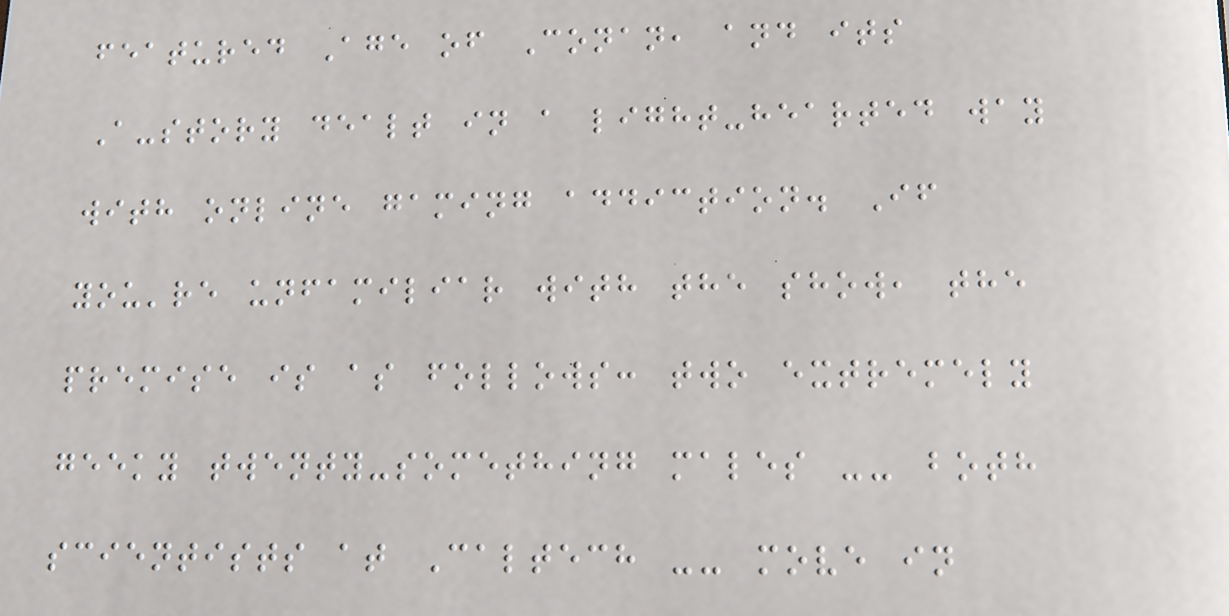featured Age of Conan, and its
A-story dealt in a light-hearted way
with online gaming addiction. If
you're unfamiliar with the show, the
premise is as follows: two extremely
geeky twenty-something males -- both
scientists at Caltech -- move in
